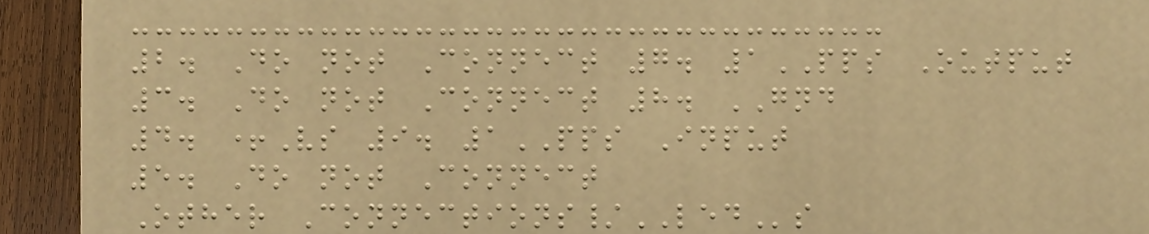2. Do not Connect 7. 1PPS Output
3. Do not Connect 8. GND
4. +Vs 9. 1PPS Input
5. Do not Connect
Other Connections/LEDs
